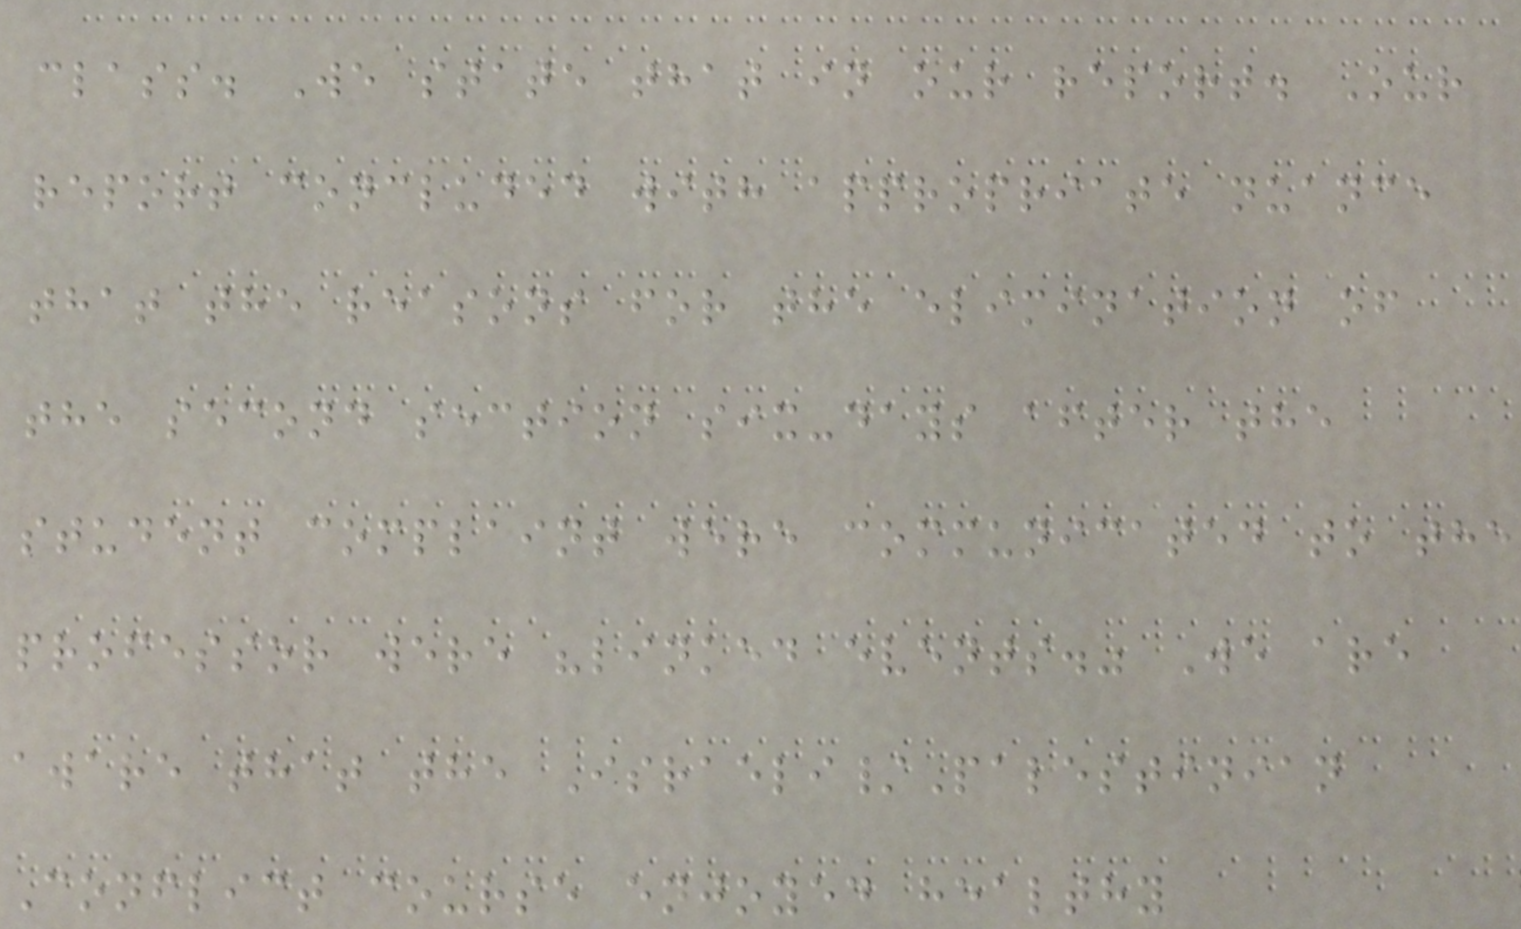class. We state that in our report. Our
report concluded with appropriate nuance
that the reasons for the elimination of
the second section six-days after the
student complaint were communicated to the
professor were "linked events." We are
aware that the Israeli/Palestinian
Conflict course enjoyed healthy
